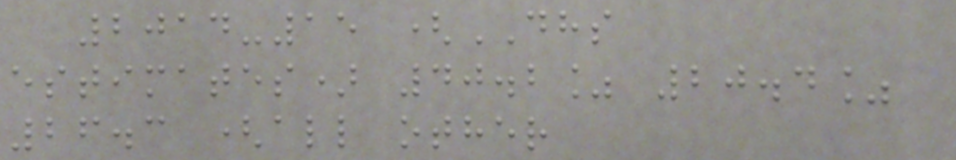2014-15 (DHS
estimates) 40.2% 20.4%
26.3 (all other
